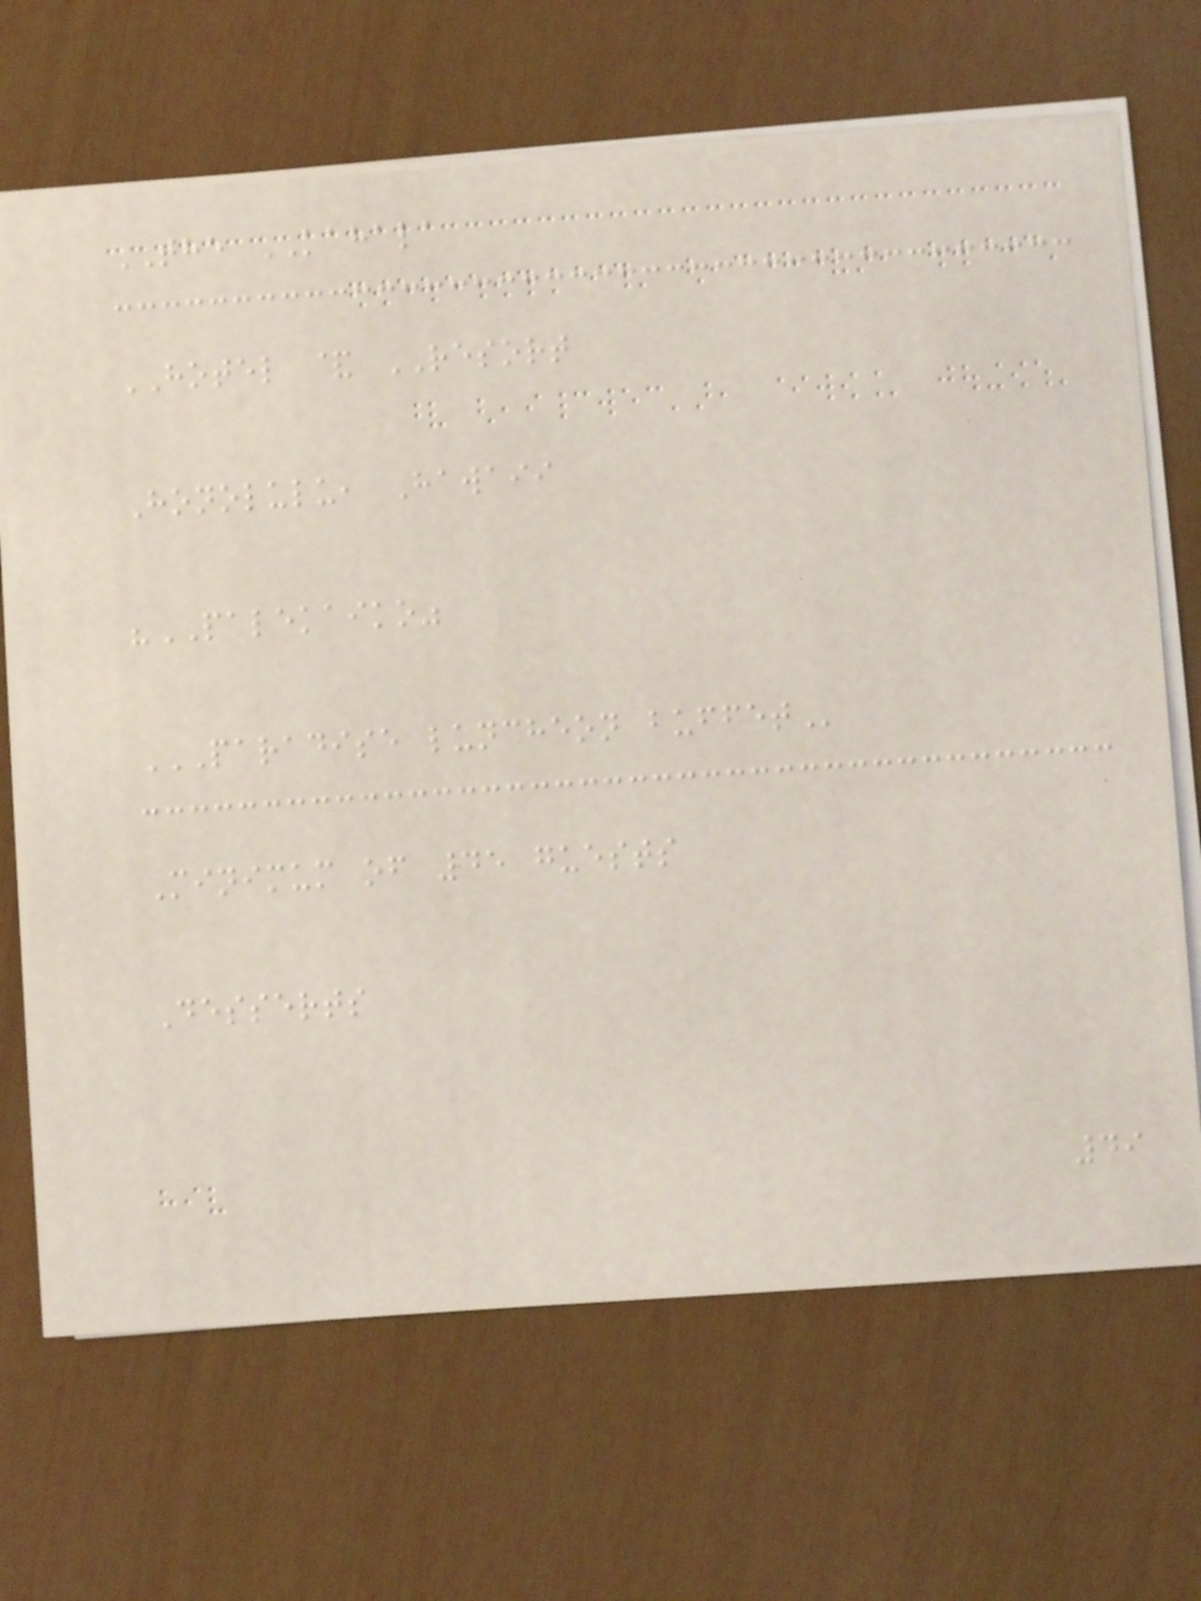THE KAHALA
HOTEL & RESORT
Honolulu, Hawaii
"PALEKAIKO"
PARADISE LUNCHEON BUFFET
Minimum of 45 guests
Desserts
49
